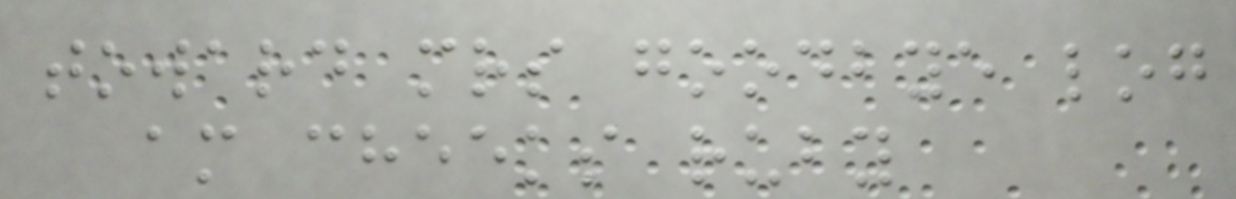toward mrs goodbye log
am cheeks ruby
